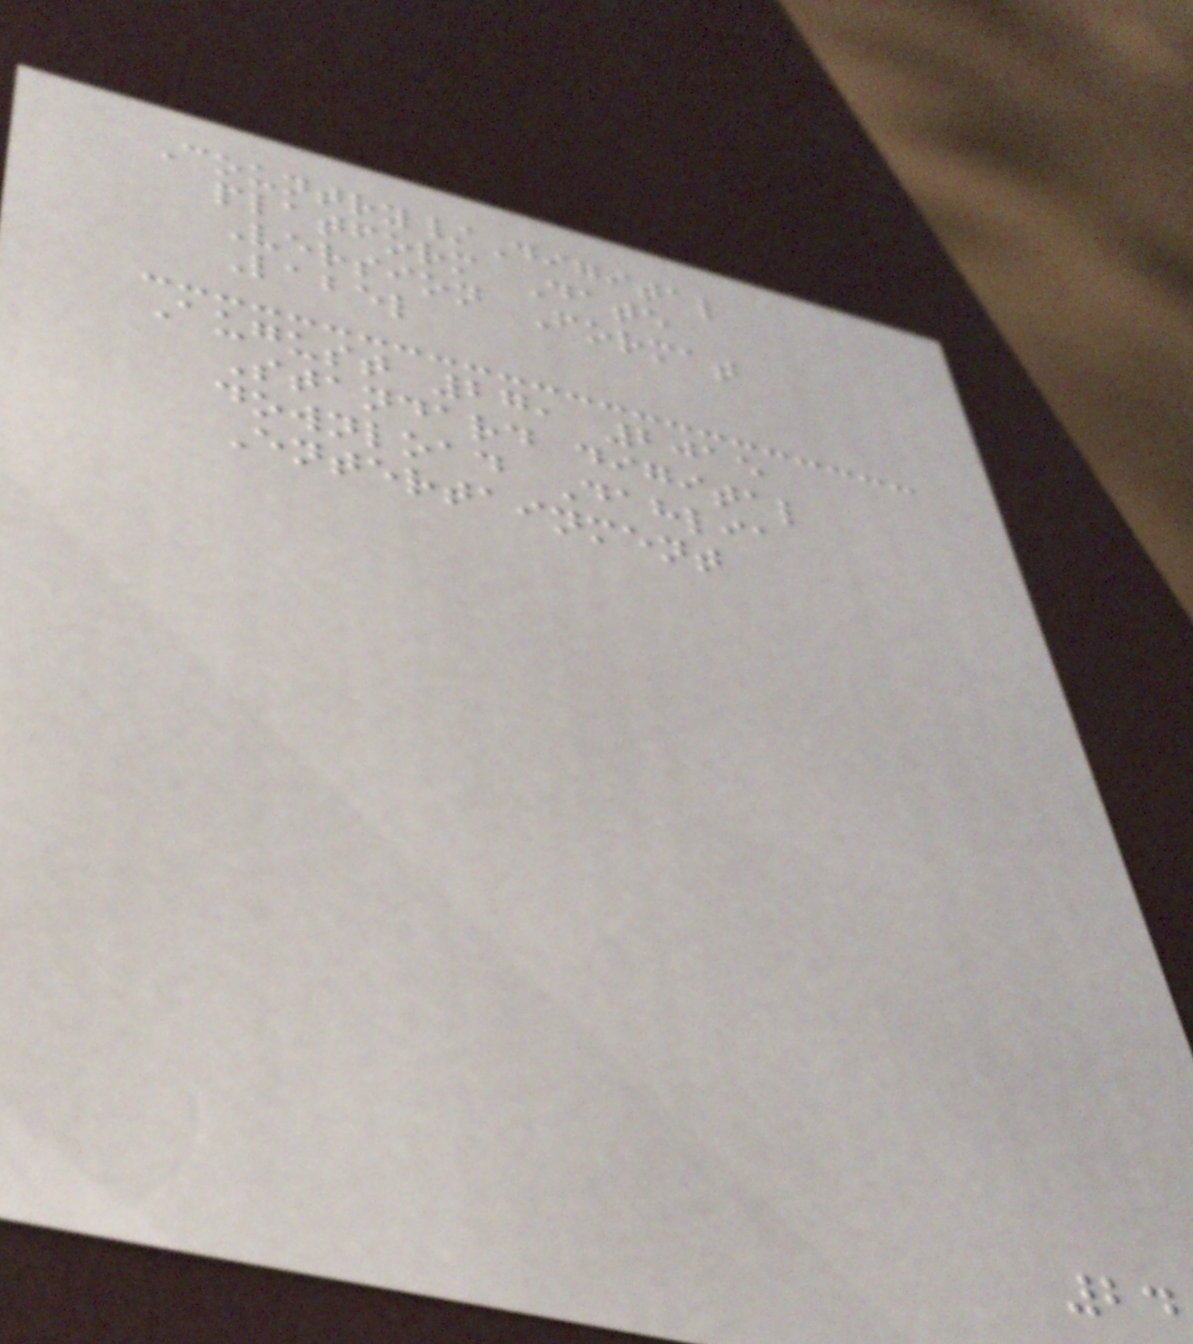Country/Digital
platform Date
Version Format
Label
August 27, 2015
Standard digital
download Dahlia
Entertainment
24
